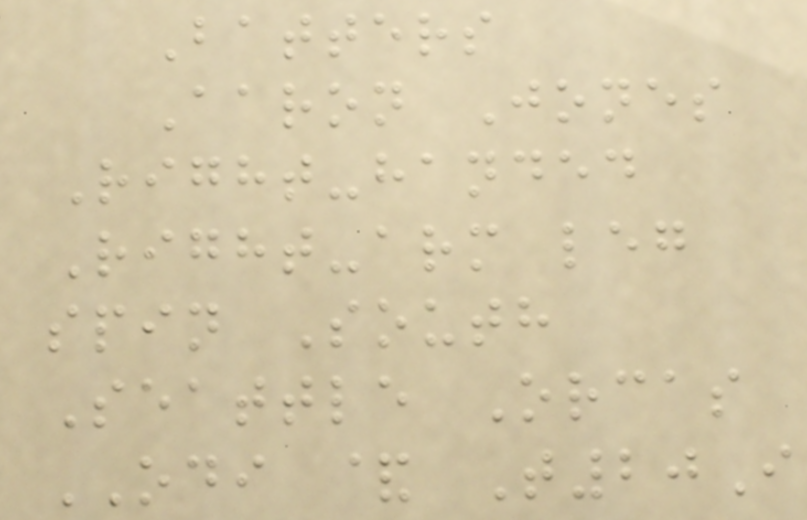Batters
Aaron Jones
Right-handed
Right-arm leg
spin South
Seattle Orcas
ODI & T20I
